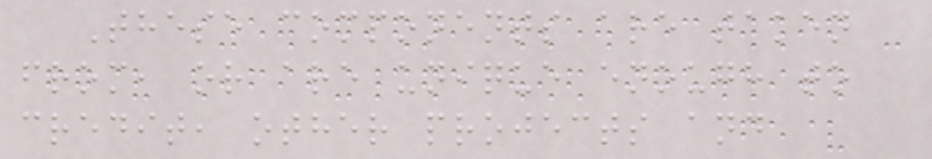These components are taken
from, or are unique enough to
credit, other projects and
